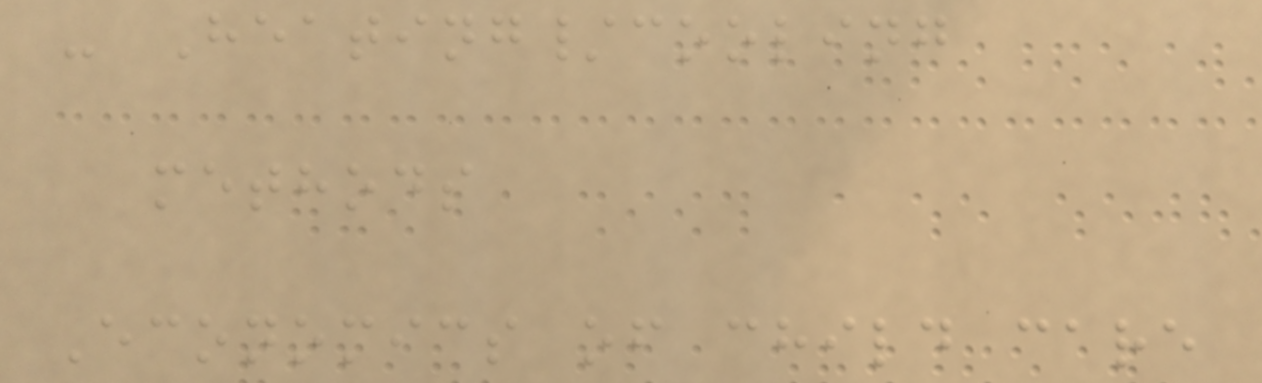- Heating/cooling
methods
Economics of child care
